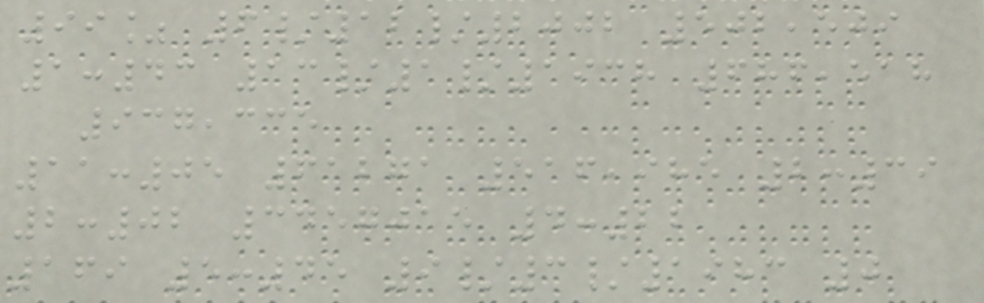99% 6/12/2002 502,509
1:43 13/1/1938 686,518
937,335
11:05 61271 516,985 2:39
2:02 3457015 4:22
169 5:45 9/3/1983 0
